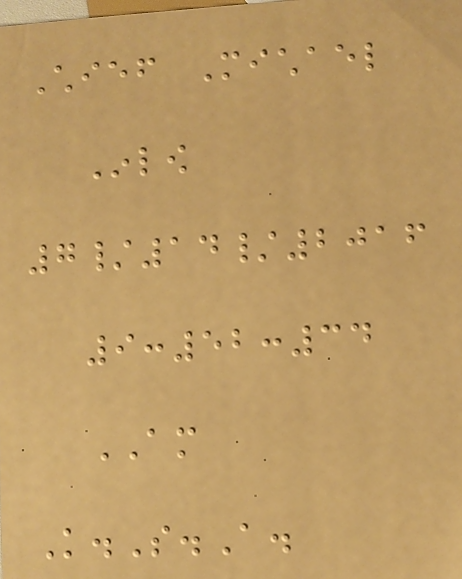Chief Michael
Inlow
7/14/2016
9:52:34
AM
K.S.A.
